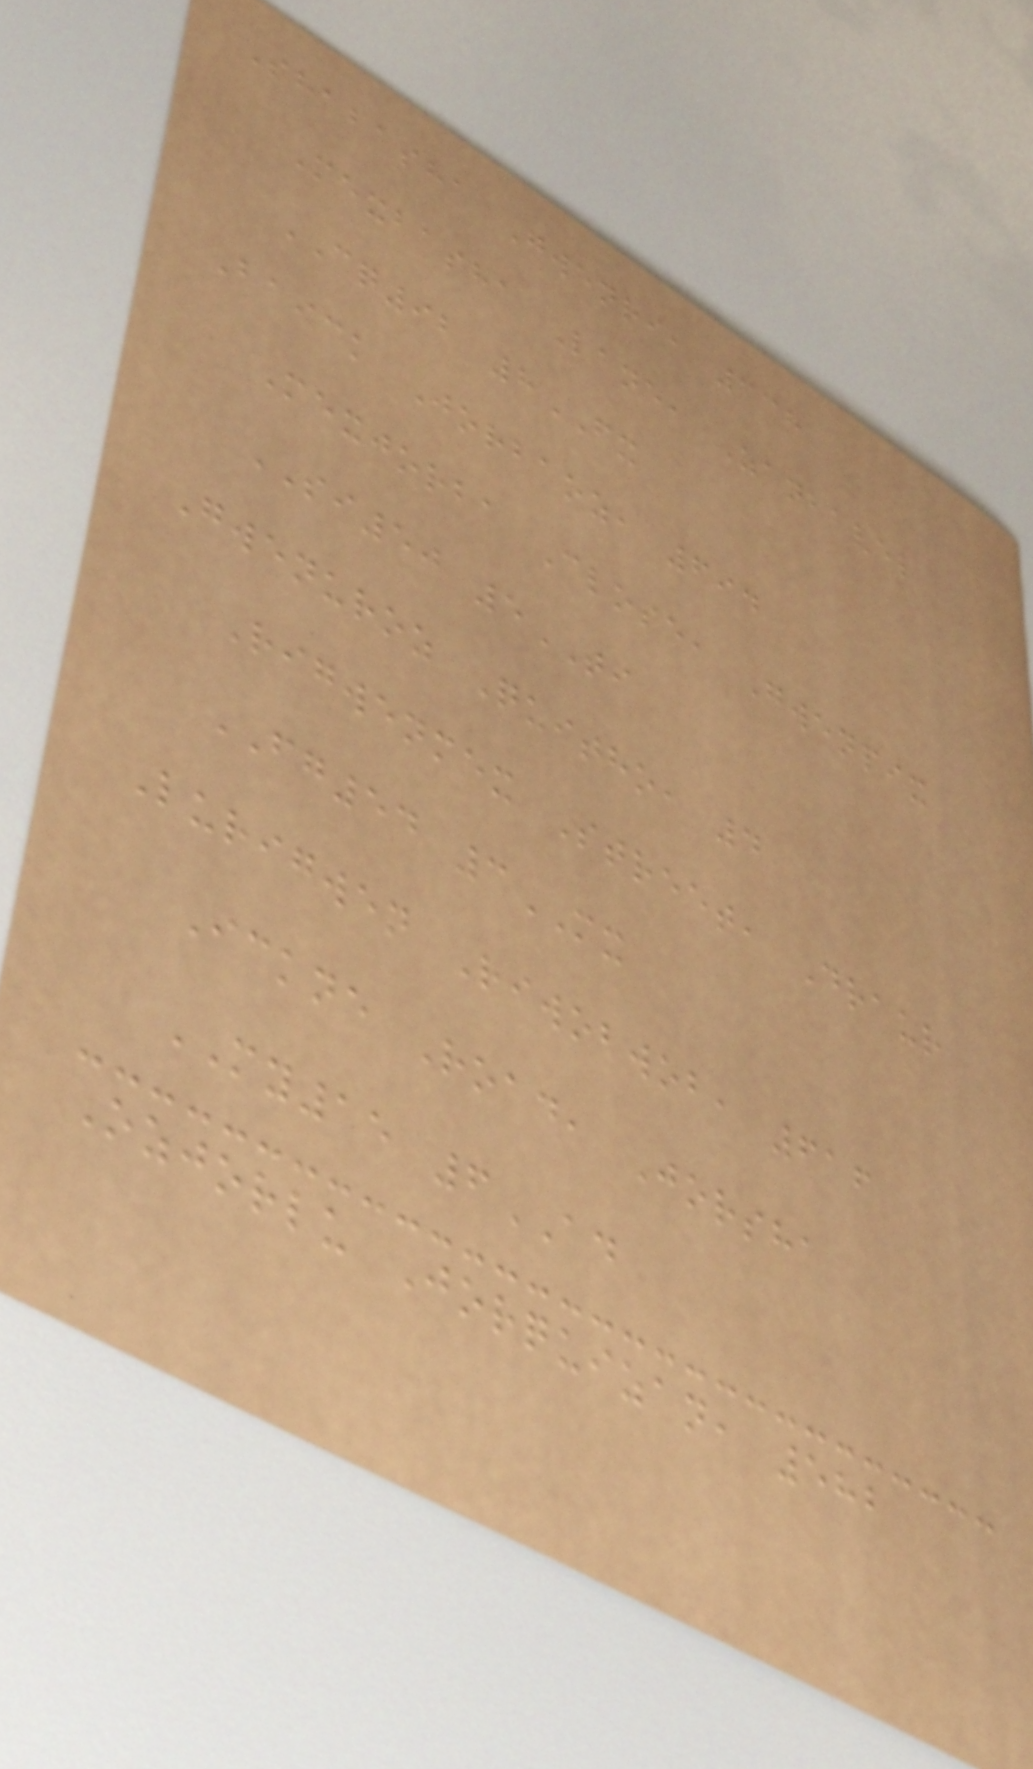Shabasha Gwenri, 338
Mexbasha Lane, Zanbavel
CQ92 8FX
Baick Jorbaoz, 694
Mexjorba Close, Gwenpix
SI50 5TI
Gwenuroz Quitho, 4
Rigwenmex Street, Draur
FG54 3MX
Lurigwen Riwobwob, 616
Ickne Road, Jorsha
MY15 6AD
Ozjorlu Jorquizan, 582
